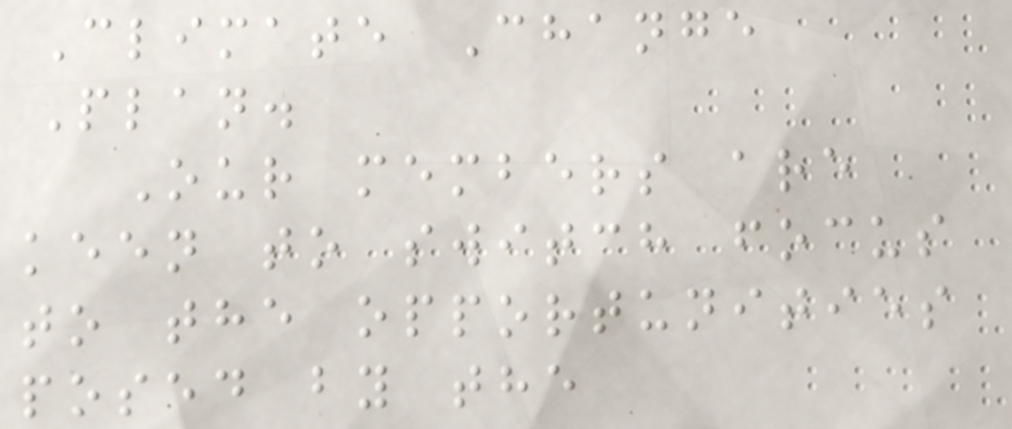Climate Change
Plan.
Our members are
keen to switch focus
to the opportunities
posed by the
